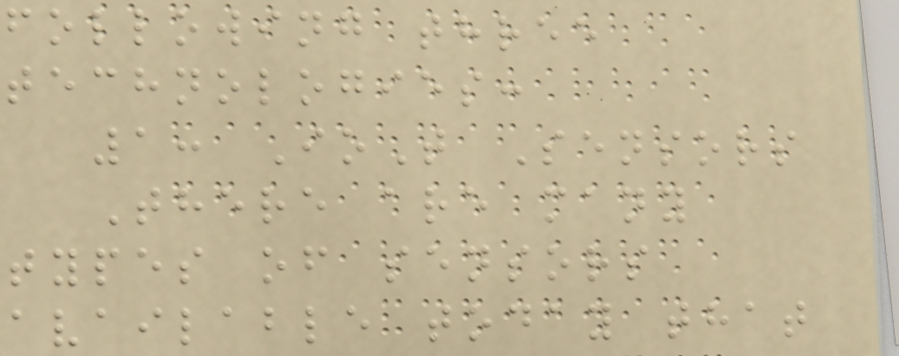following three
technologies:
1: IoT Sensors
There are many
types of sensors
available today that
